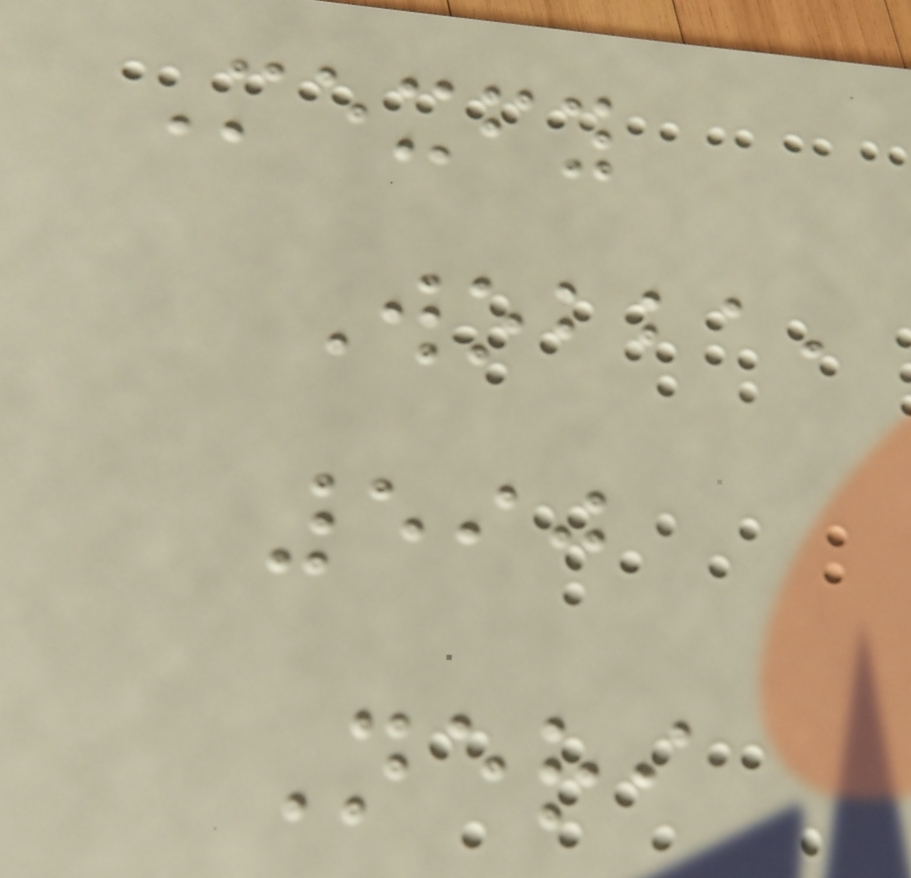Mexfy
Wobba,
590
Neri
